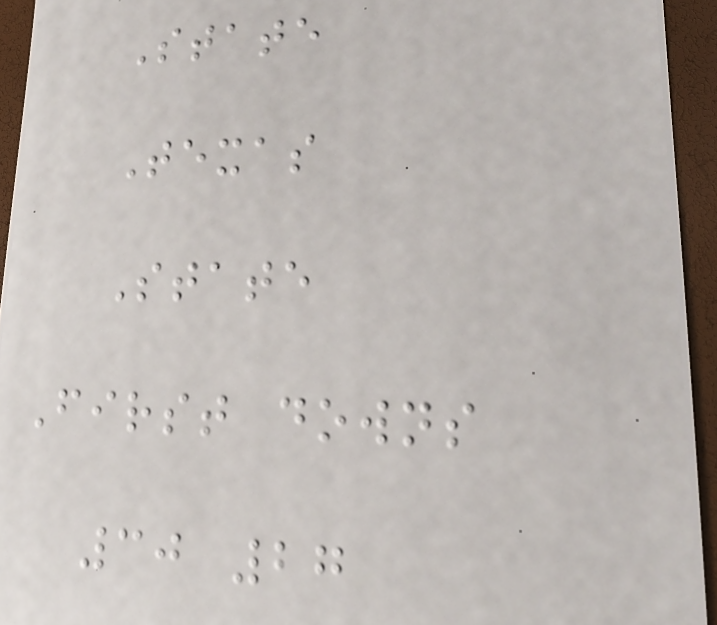State
Texas
State
First downs
30 27
